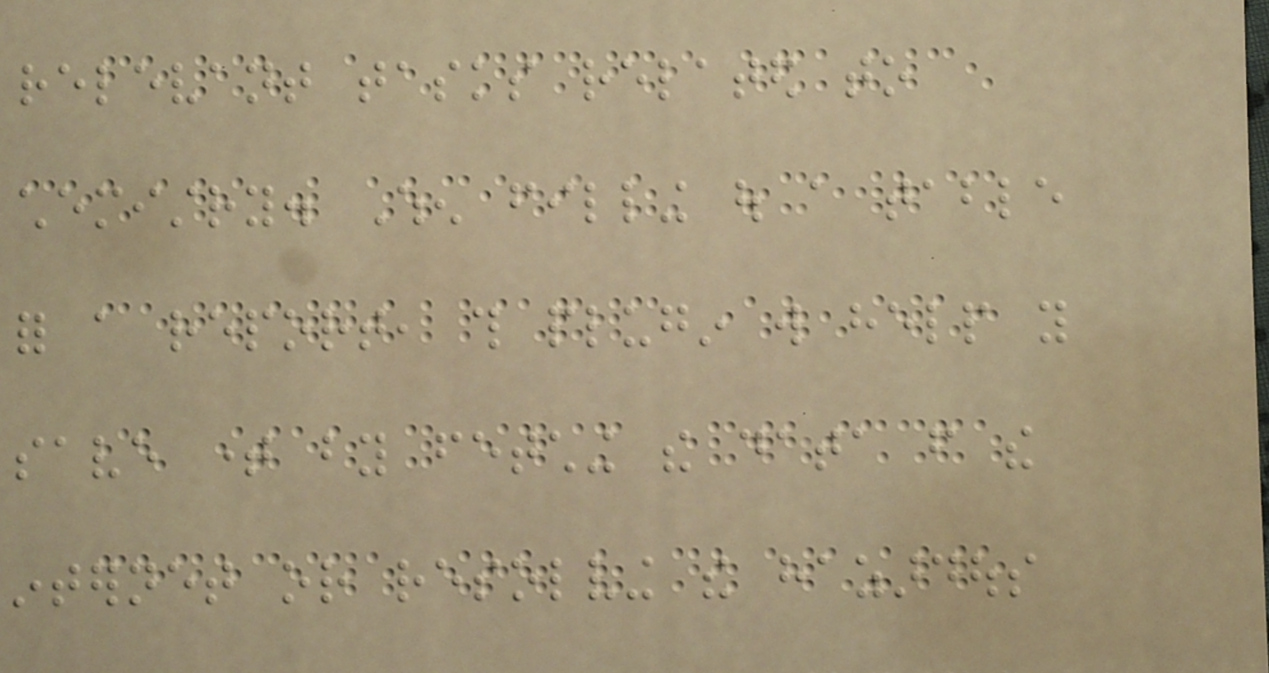relevant tasks related to
chemistry. When filling out a table
for a report, this plugin will help you
save time by fetching the data from the
internet or resolving the hazardous
